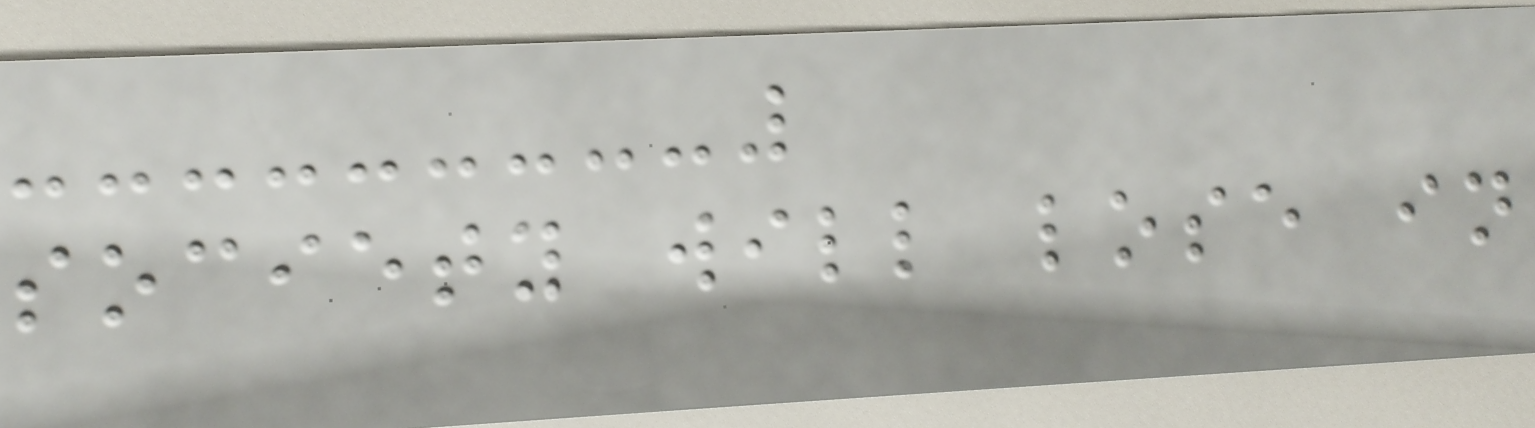society will lose in
